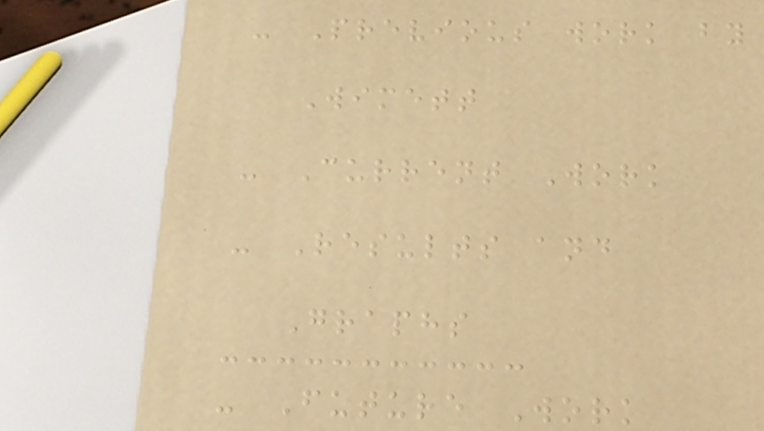- Previous work by
Wimett
- Current Work
- Results and
Graphs
- Future Work
